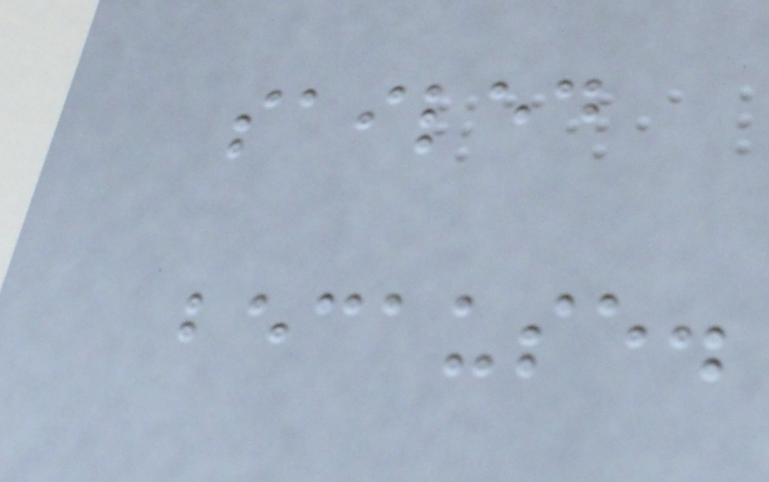sailed
because.
